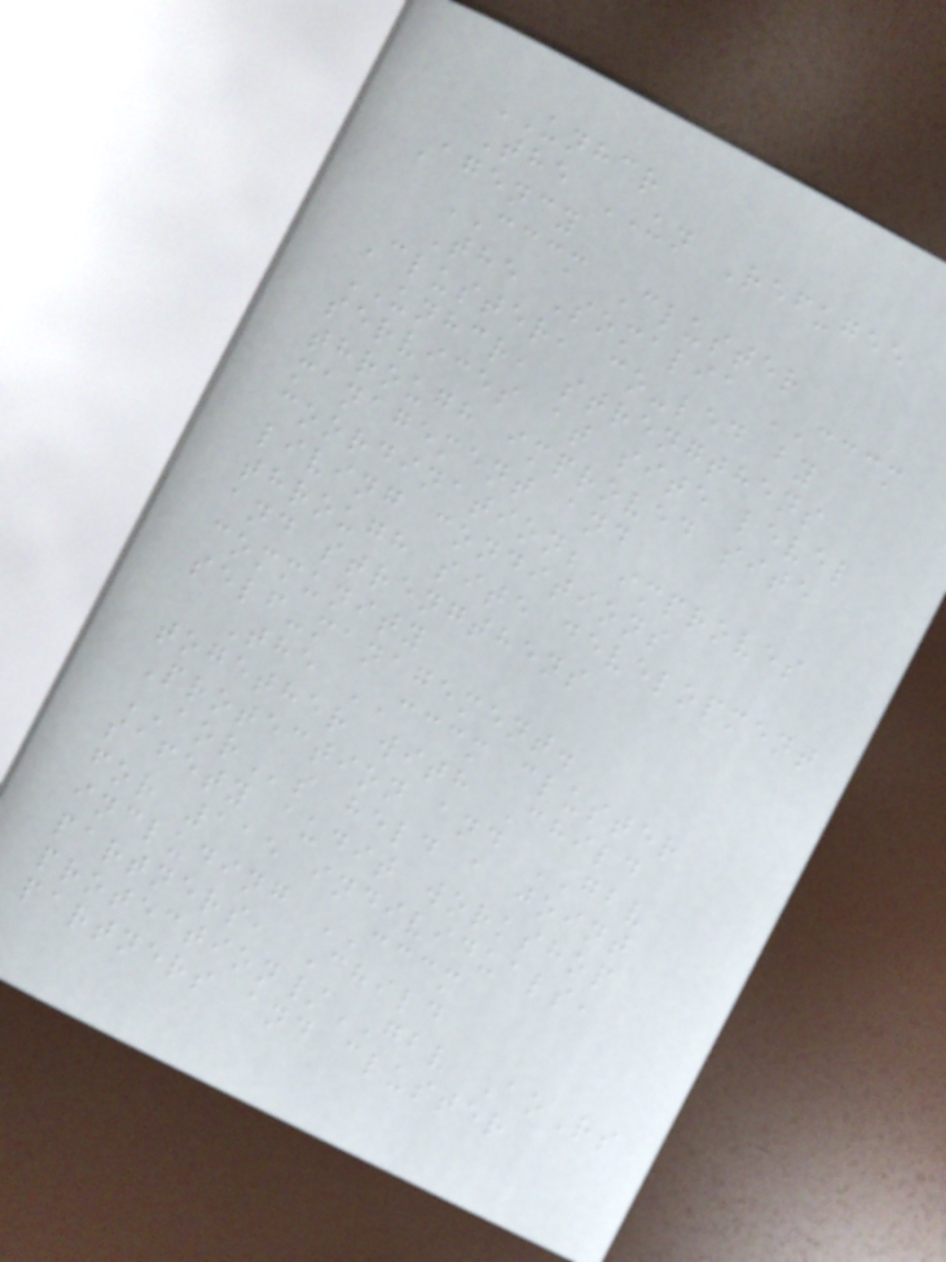UNHCR
The UN Refugee
Agency
CCCM Cluster
The Somalia CCCM
Cluster, co-led by
UNHCR, strengthens
services at site level
through improved site
management and
coordination; improves
living conditions
through site development
and strengthens
community
self-management.
The CCCM cluster
together with Child
Protection and GBV
AORs held a joint
safety audit workshop
for 115 individuals,
including CCCM
partners, Child
protection/GBV AoRs
partners and cluster
